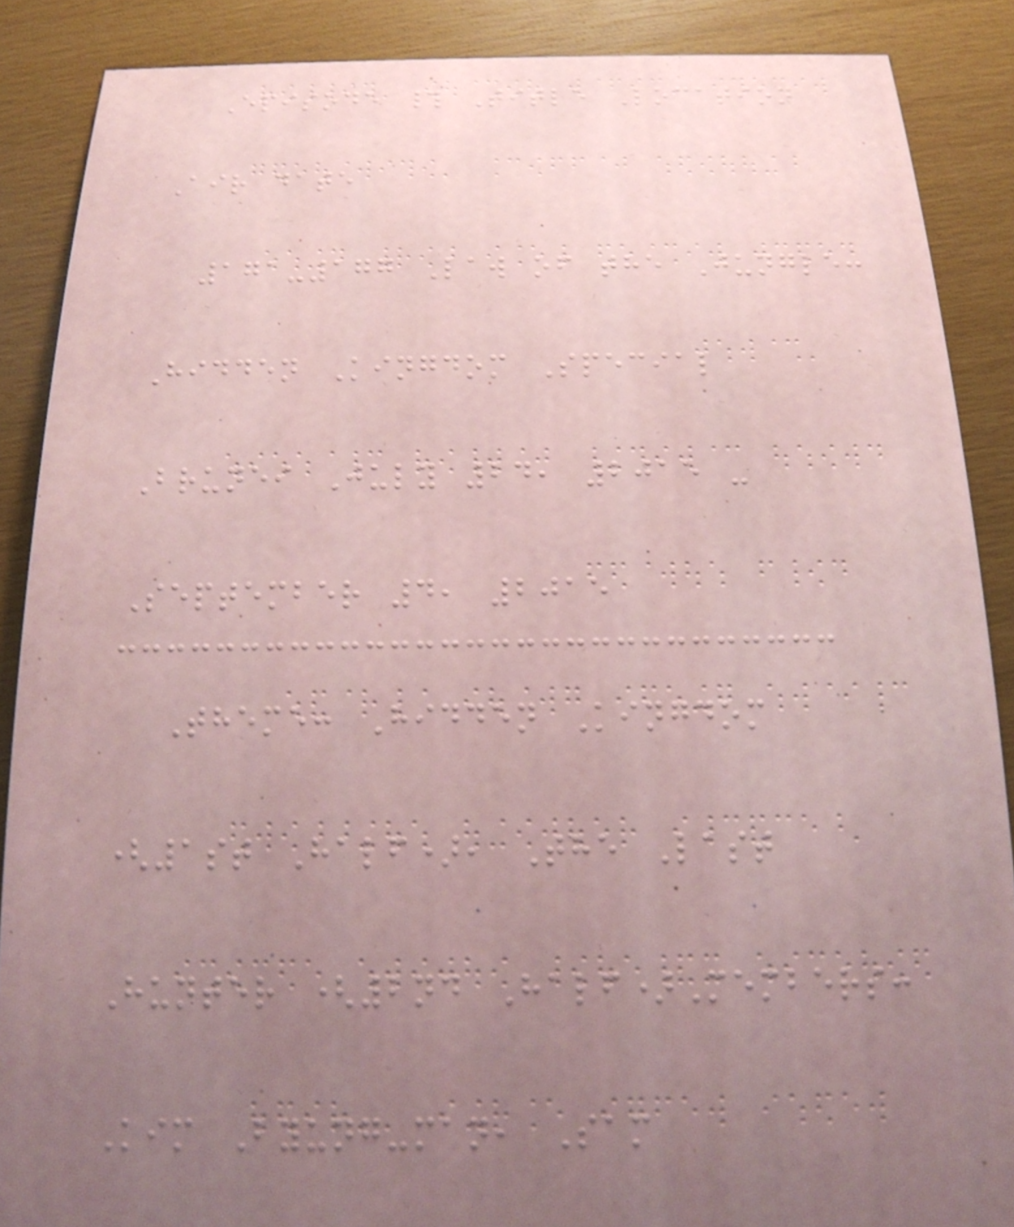Episode # Title Location
Air date
171-177 Law of the Jungle:
Hidden Kingdom Special
Brunei July 24, 2015 -
September 4, 2015
Theme: Hidden Kingdom
(1st Half), The Last
Hunter (2nd Half)Members:
Kim Byung-man, Sam
